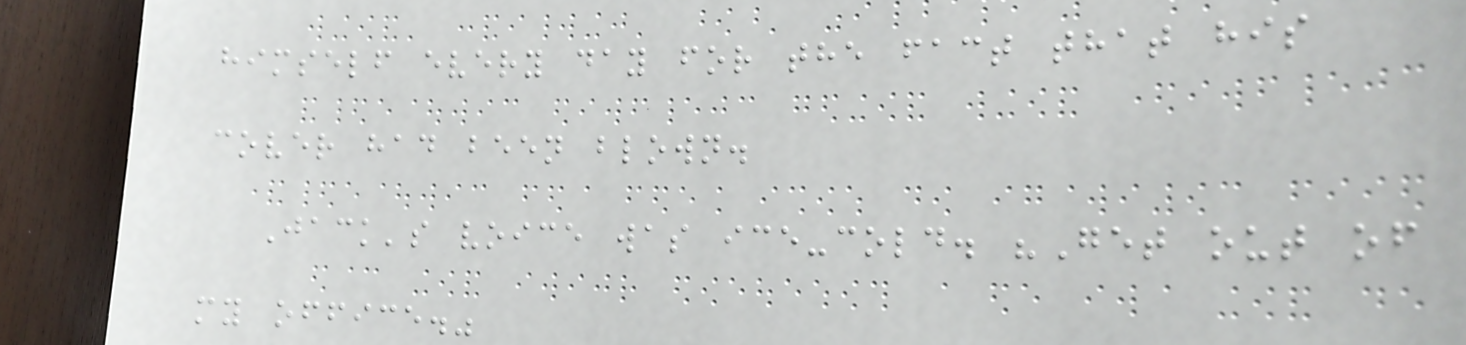himself every day for the fact that his
cover had been blown.
Jack's voice was ice-cold. "Get out of
my office."
